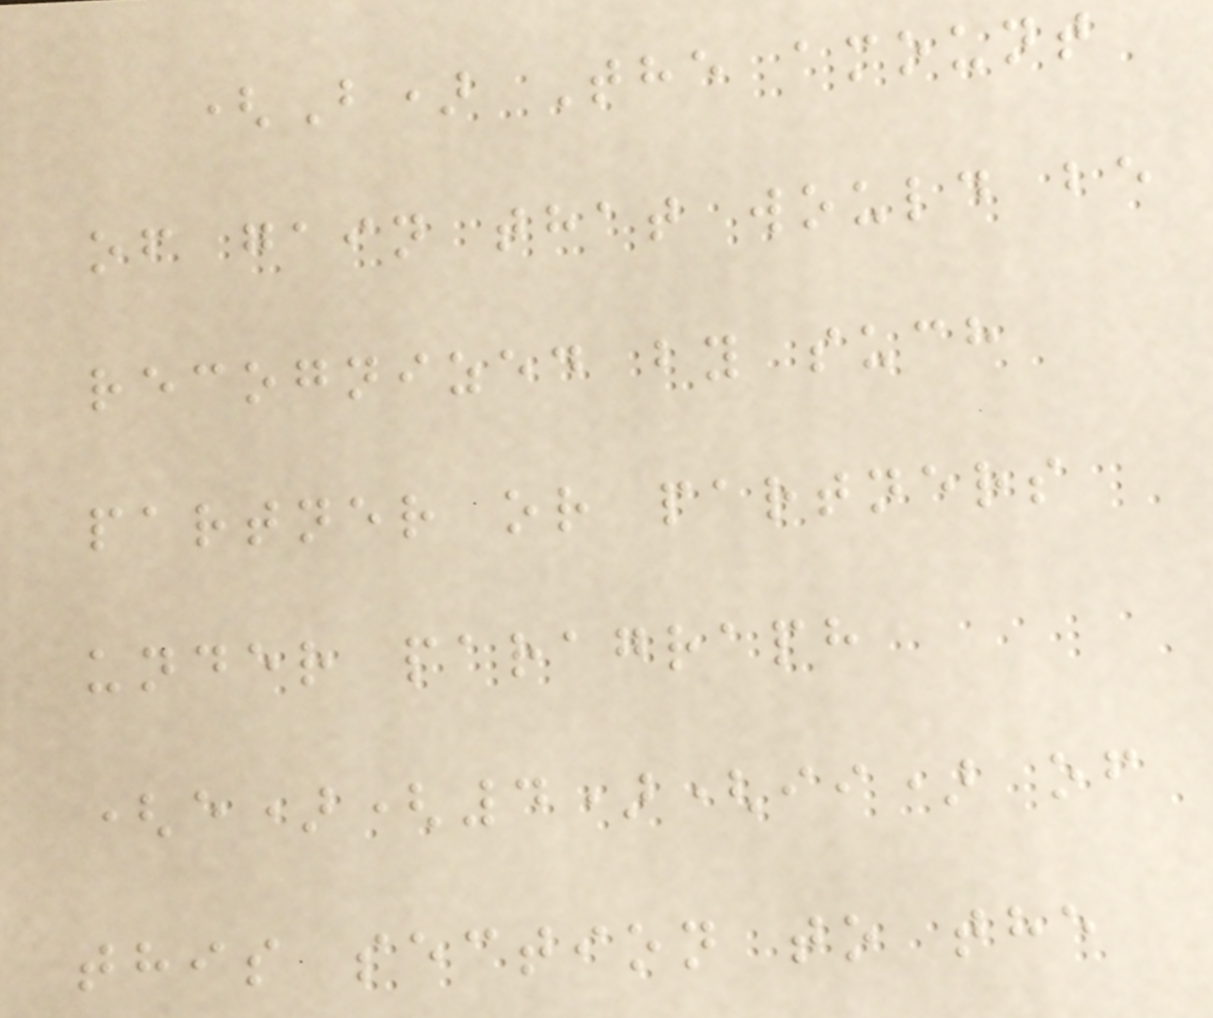(B) The amount
of gain that would be
recognized by such
partner or partners
under paragraph
(e)(4)(ii) of
this section to the
